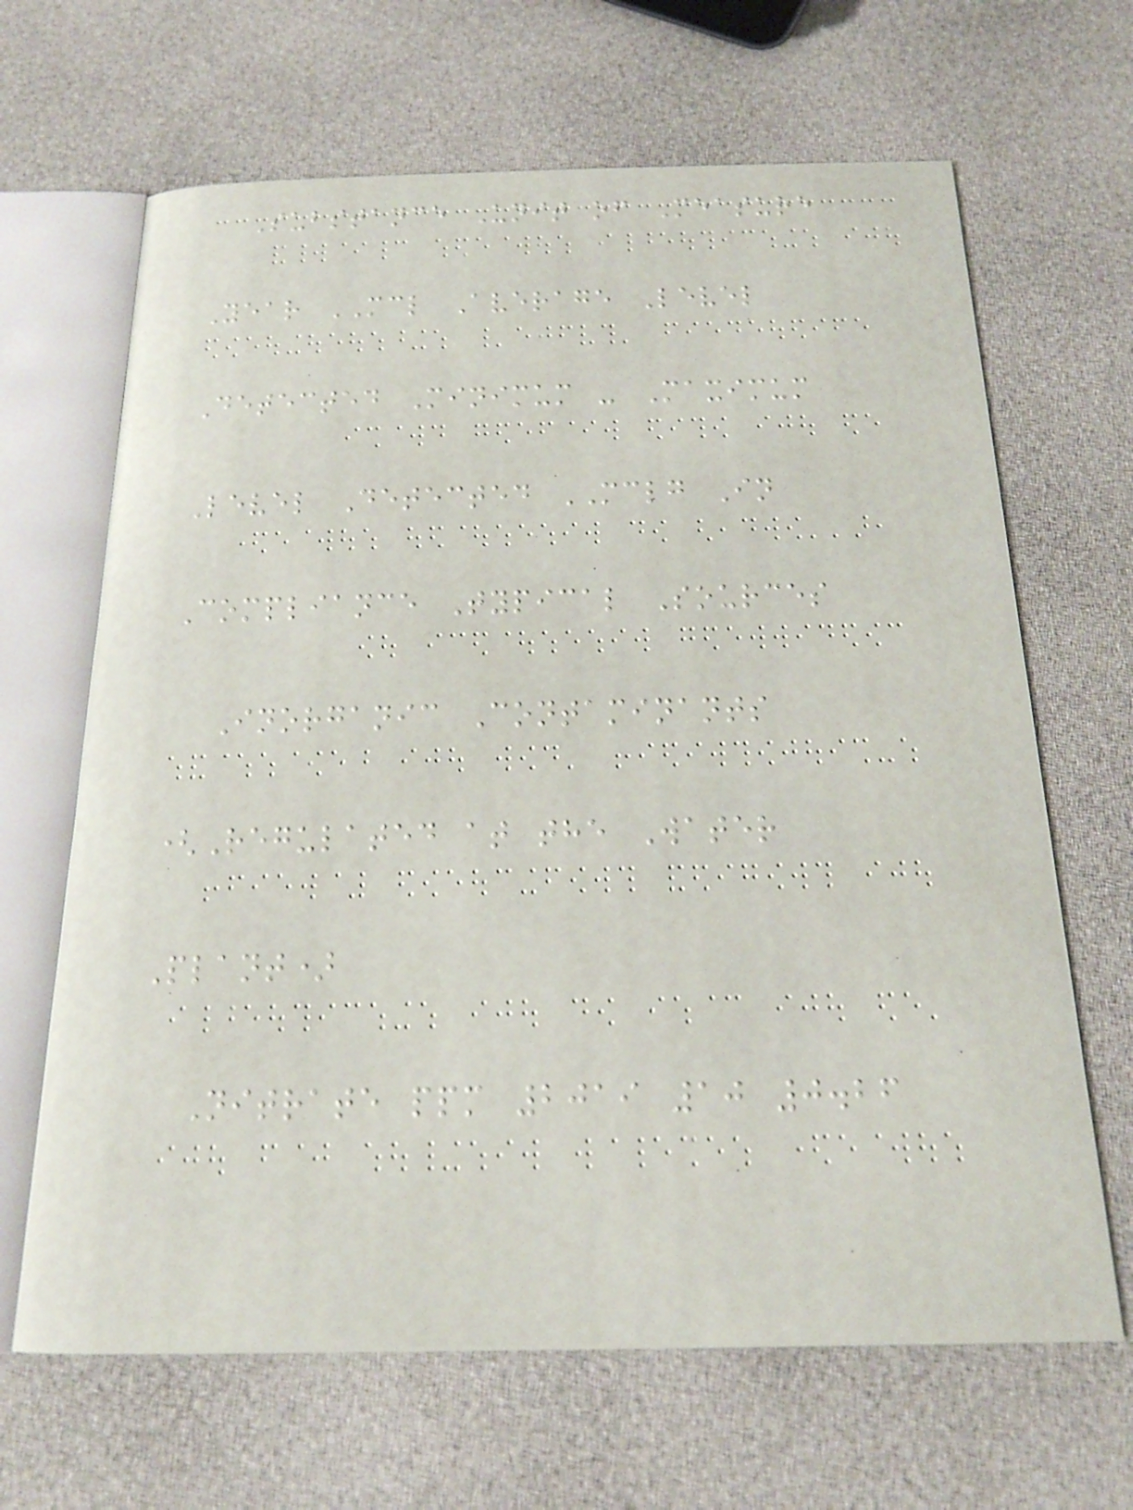Substance Unit of Measure
Year MCL Average Level
Detected Minimum - Maximum
Level Detected MCLG In
Compliance Typical Sources
Inorganic Contaminants
(Regulated at the Water
Plant)
Nitrate ppm 2019 10 0.26
